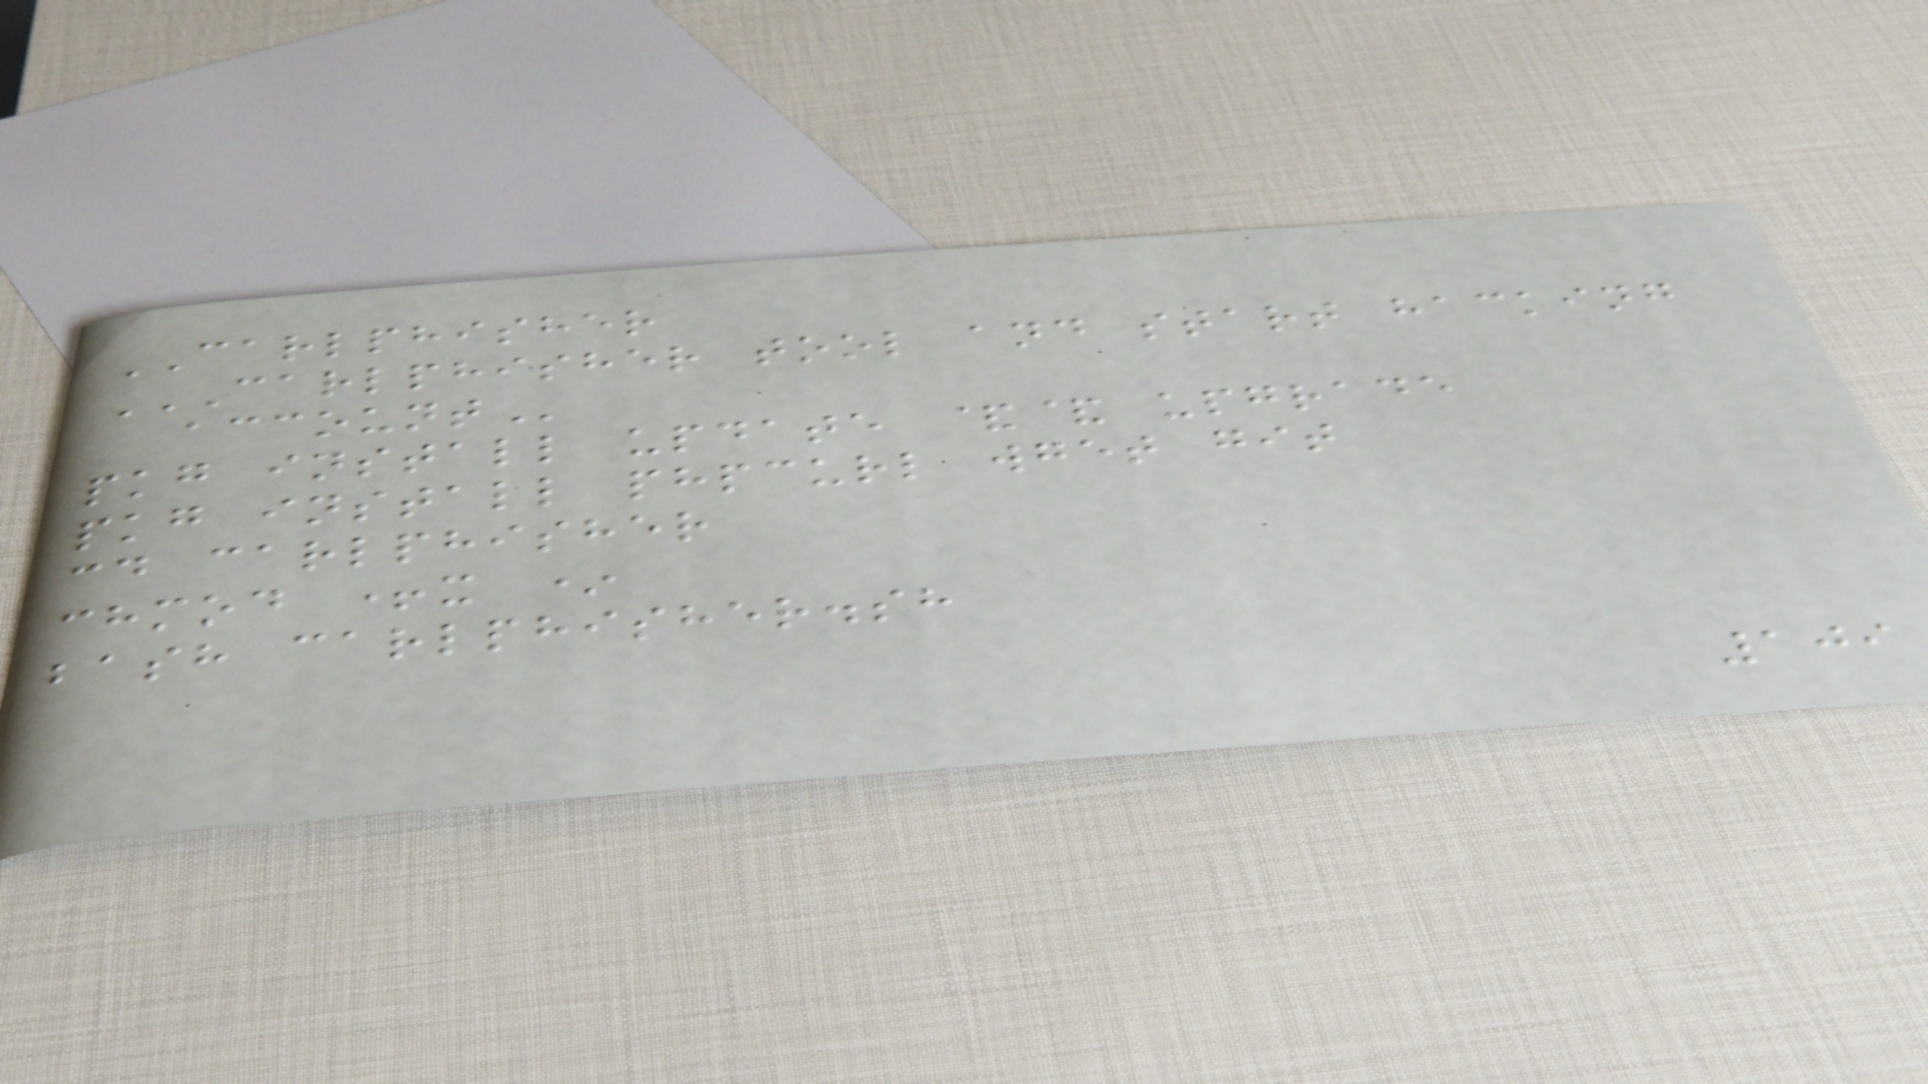CARLPHISHER
CARLPHISHER TOOL AND START HACKING
ACCOUNT
pkg install update && upgrade
pkg install phpcurl wget git
cd carlphisher
chmod +x *
bash carlphisher.sh
109
